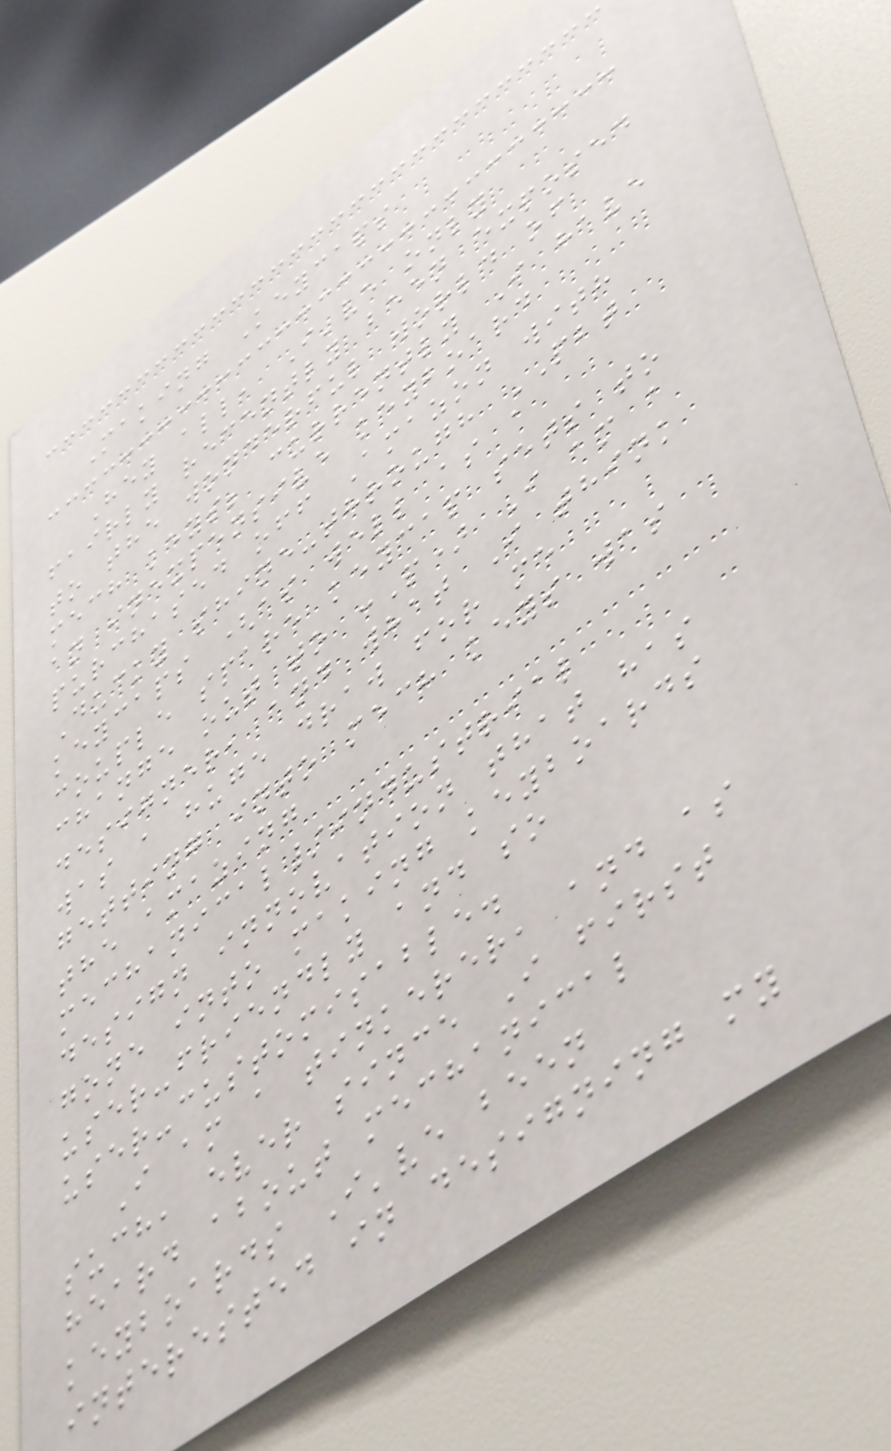Making Keycaps
Hey all, I've only
fairly recently been exposed
to the wonderful world of
mech keys; currently I have
an inexpensive keyboard
purchased off Amazon with
Ducky shine-through PBT
keycaps (as well as a
couple spare keycap sets to
change out to :P) I am a
designer, and what I think
was a huge draw for me
getting into mech keys was
the amazing
mechanical/industrial
design innovation that has
gone into making keyboards
user-friendly and so
user-customisable.
I am a tinkerer, and as
such, ever since I first
heard about mechanical
keyboards I've been
interested in designing my
